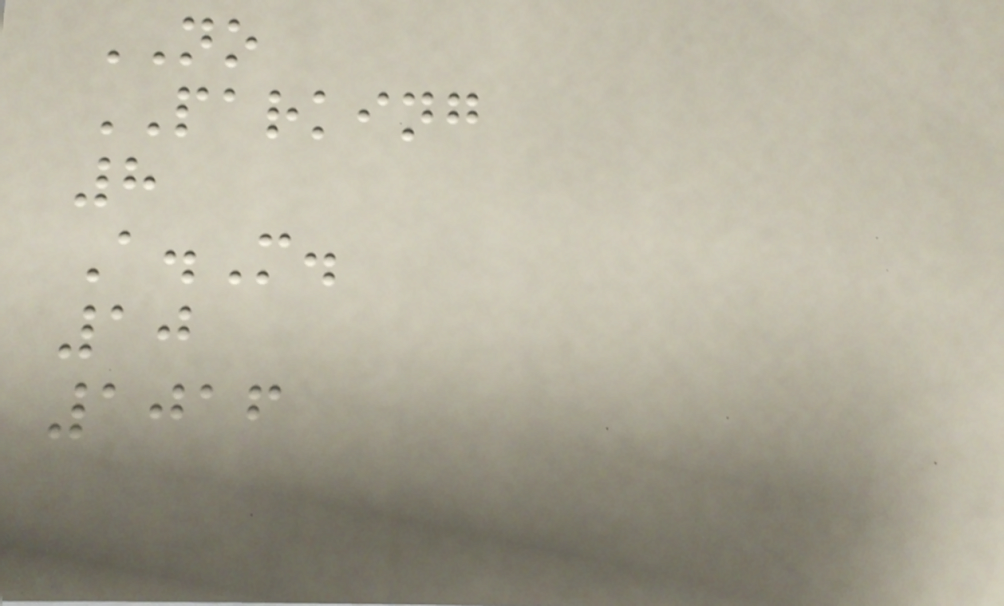NO
PARKING
8
A.M.
10
1016
